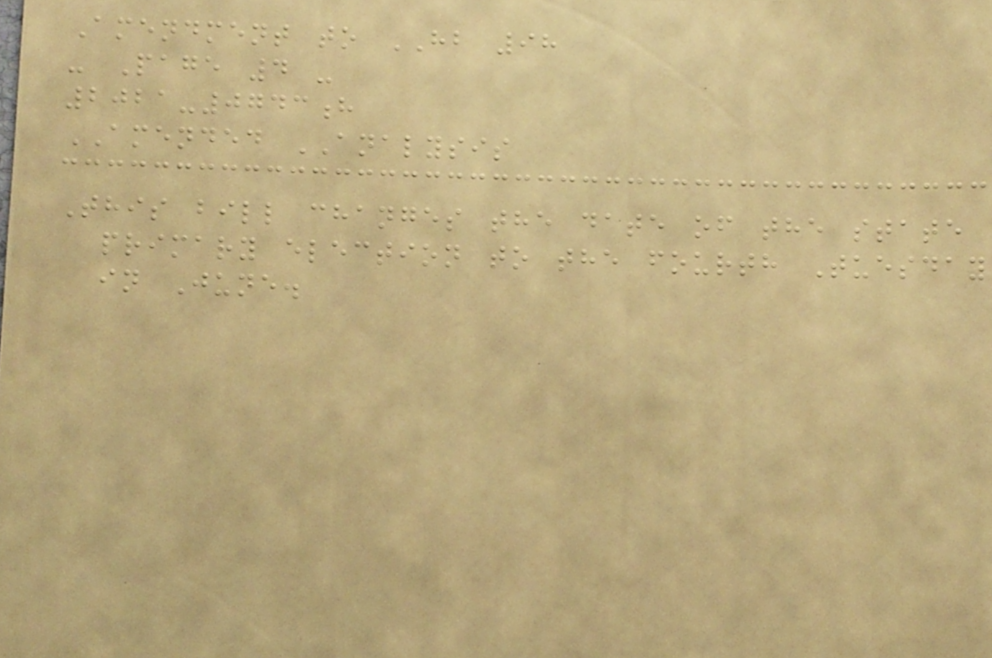Amendment to HB 98
- Page 4 -
2021-0743h
AMENDED ANALYSIS
This bill changes the date of the state
primary election to the fourth Tuesday
in June.
